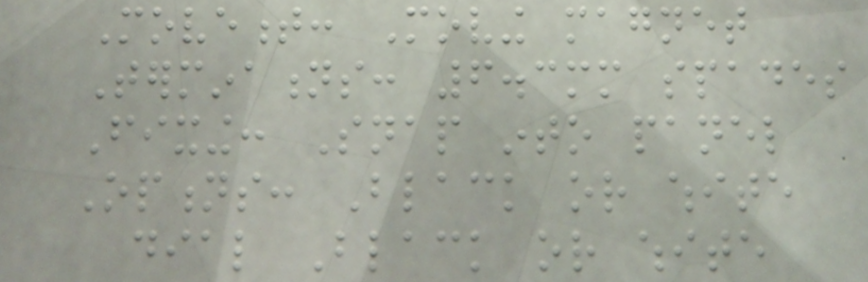Movement: Moving magnet
Terminations: 6.3mm spades
Fixing: Snap into panel
Options: Black or white
dial Black or white
